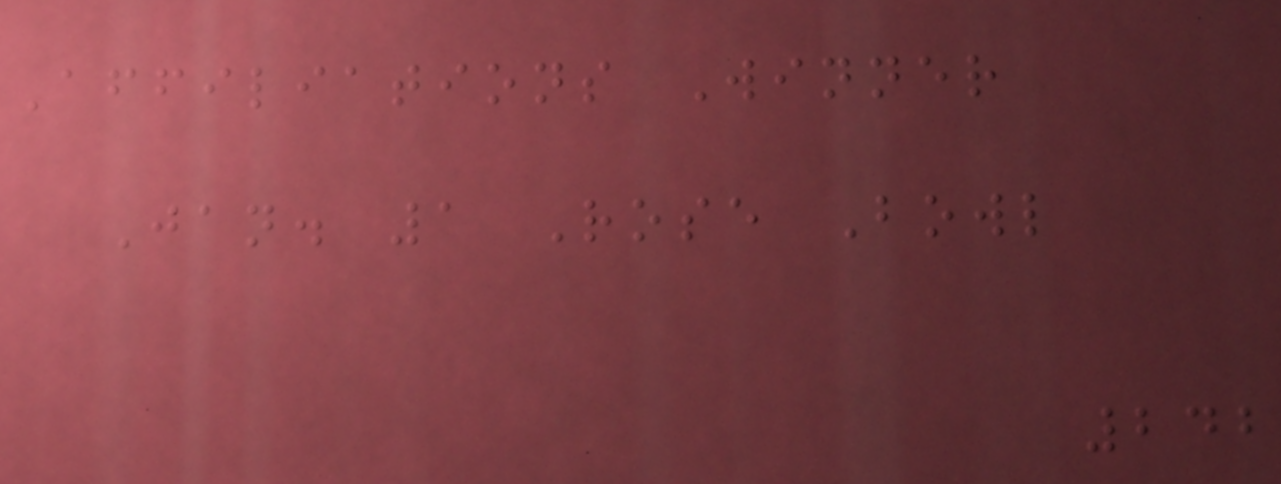Affiliations Winner
Jan. 1 Rose Bowl
242
